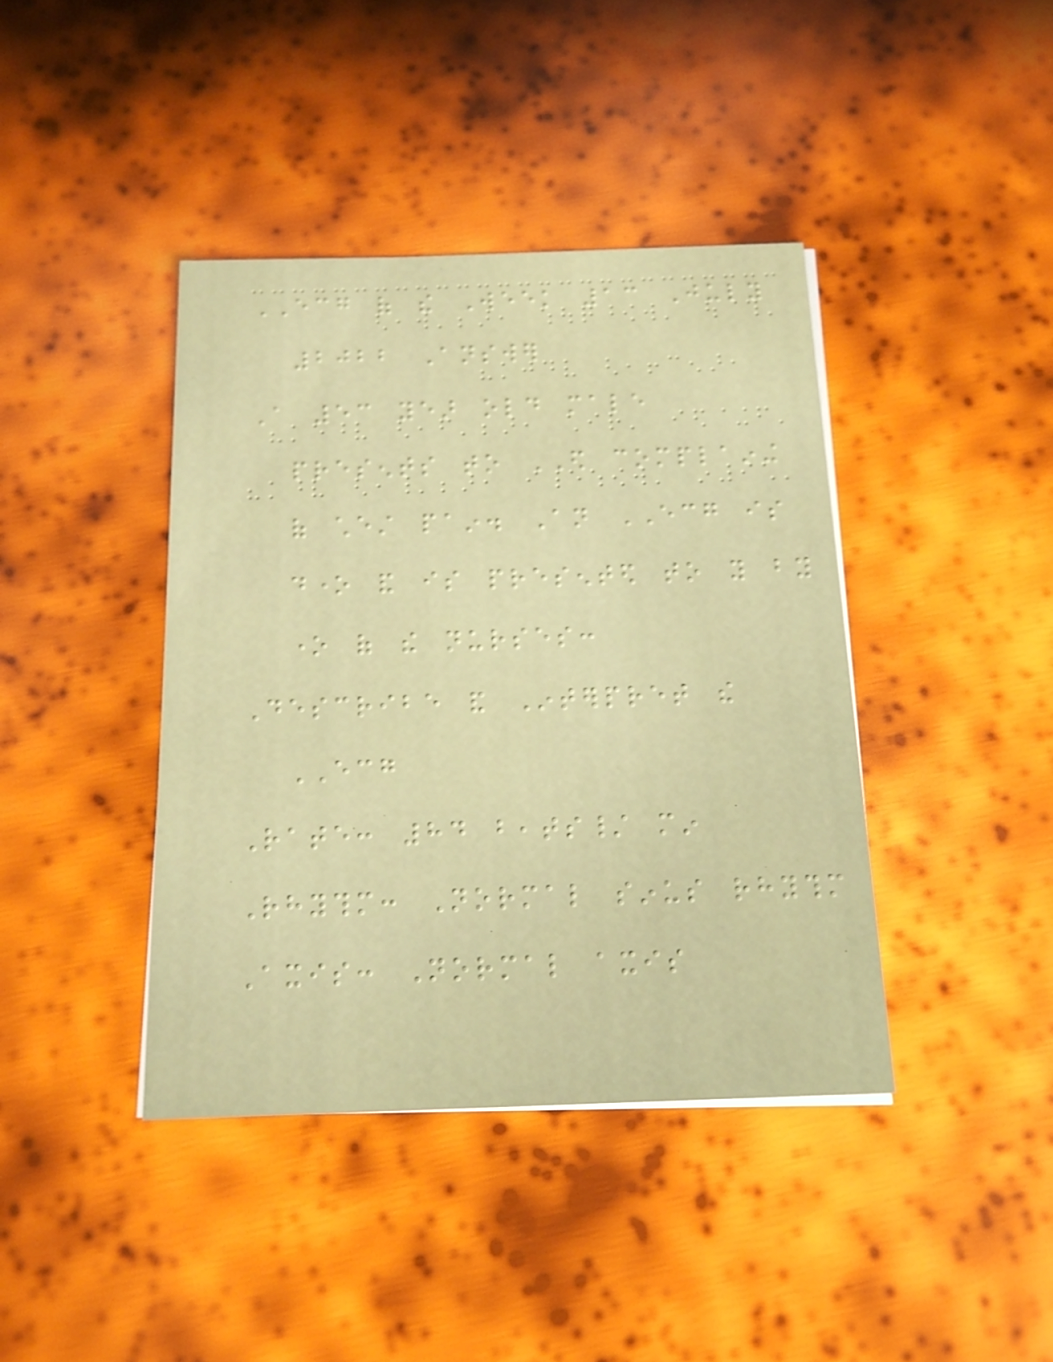ECG of the Week 13 July
2022 Answer
A 53 year old male
presents to ED complaining
of chest pain. An ECG is
done and is presented to you by
one of the nurses:
Describe and Interpret the
ECG
Rate: 84 beats/ min
Rhythm: Normal sinus rhythm
Axis: Normal axis
